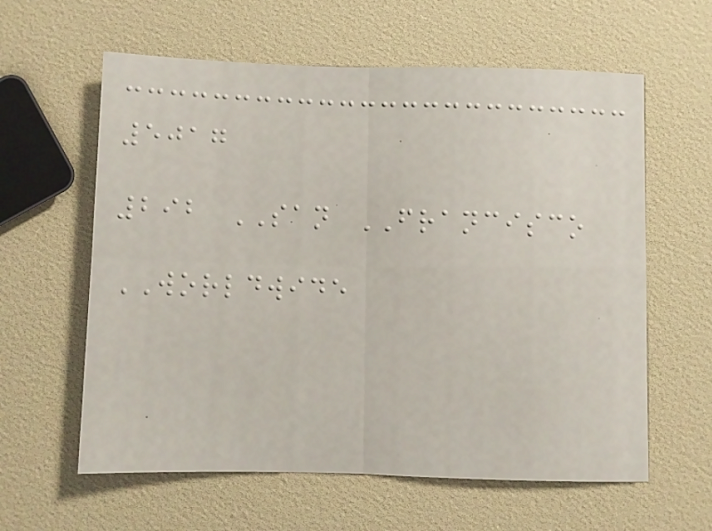5017
292 SAN FRANCISCO
WORLDWIDE
